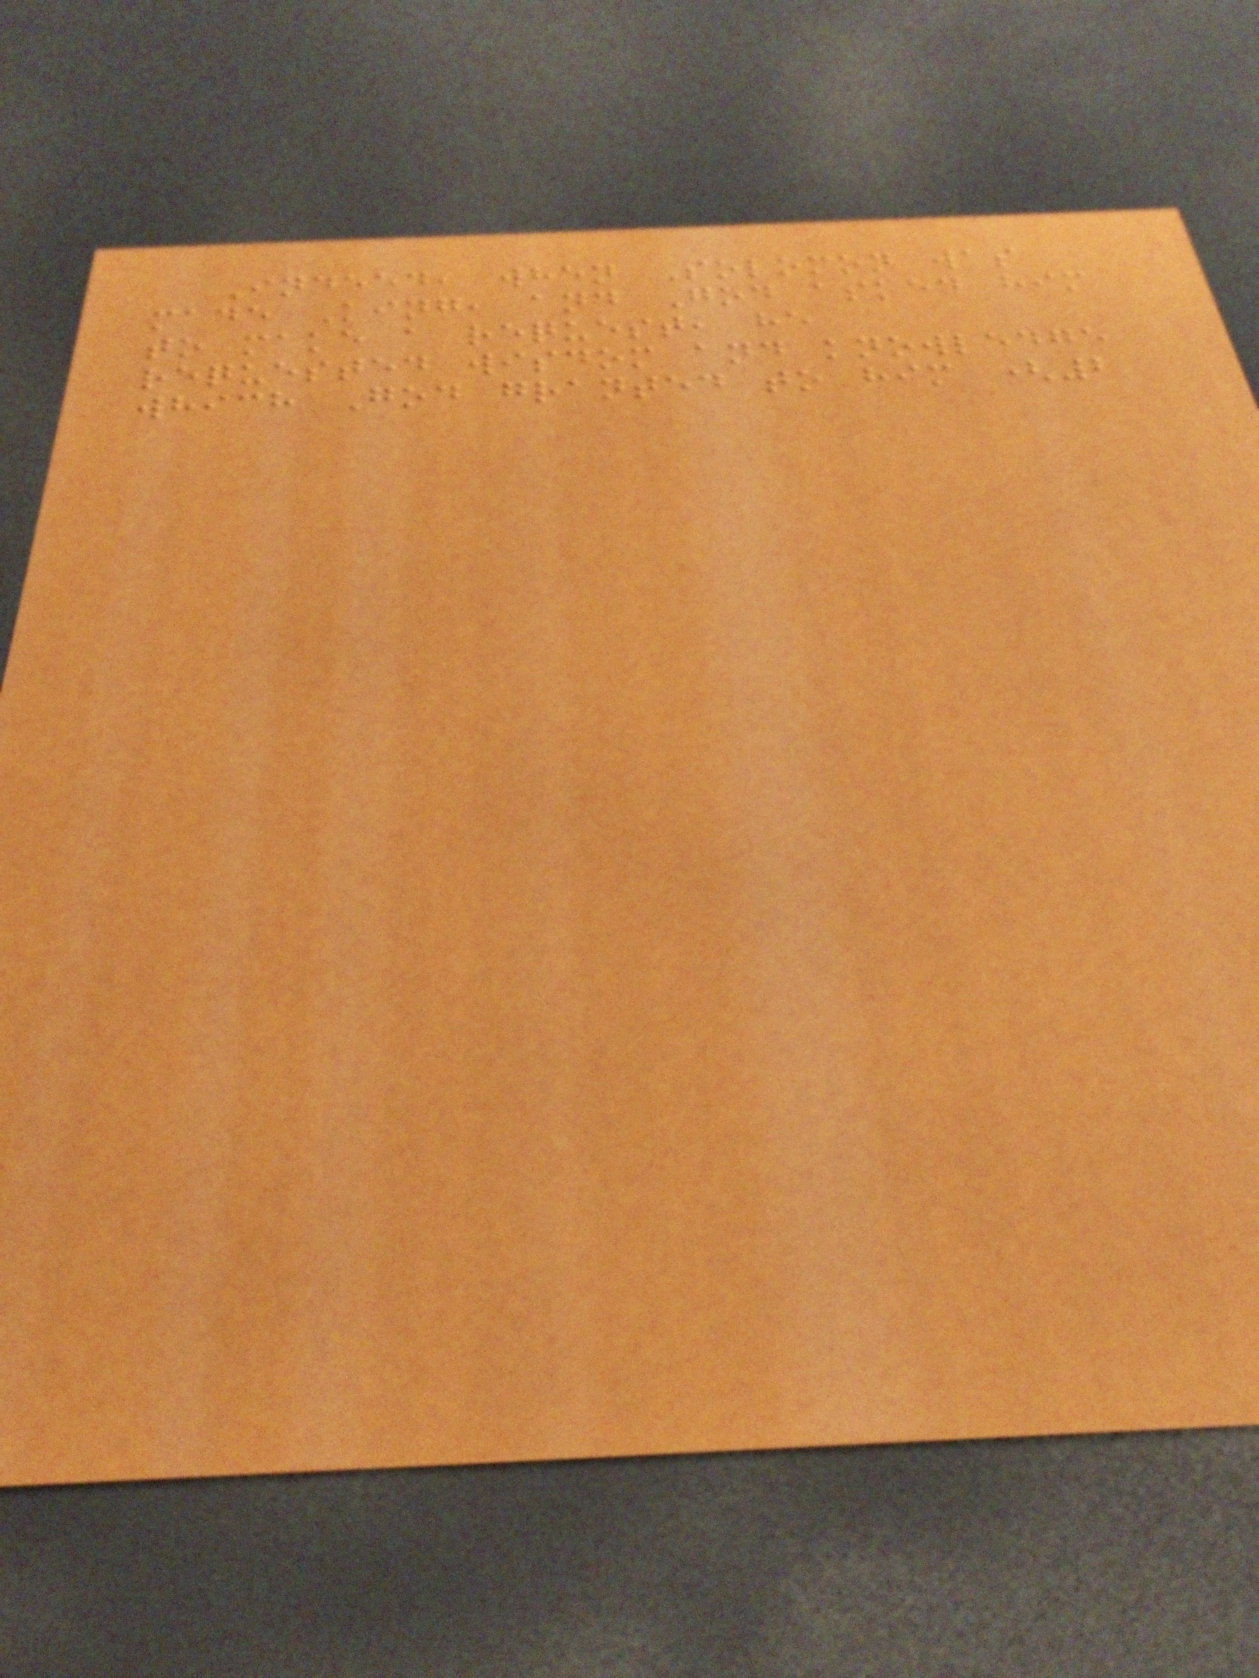Indeed, when Solomon was
made King, and God asked him
to make a request, he
requested wisdom and knowledge
which God granted to him (2
